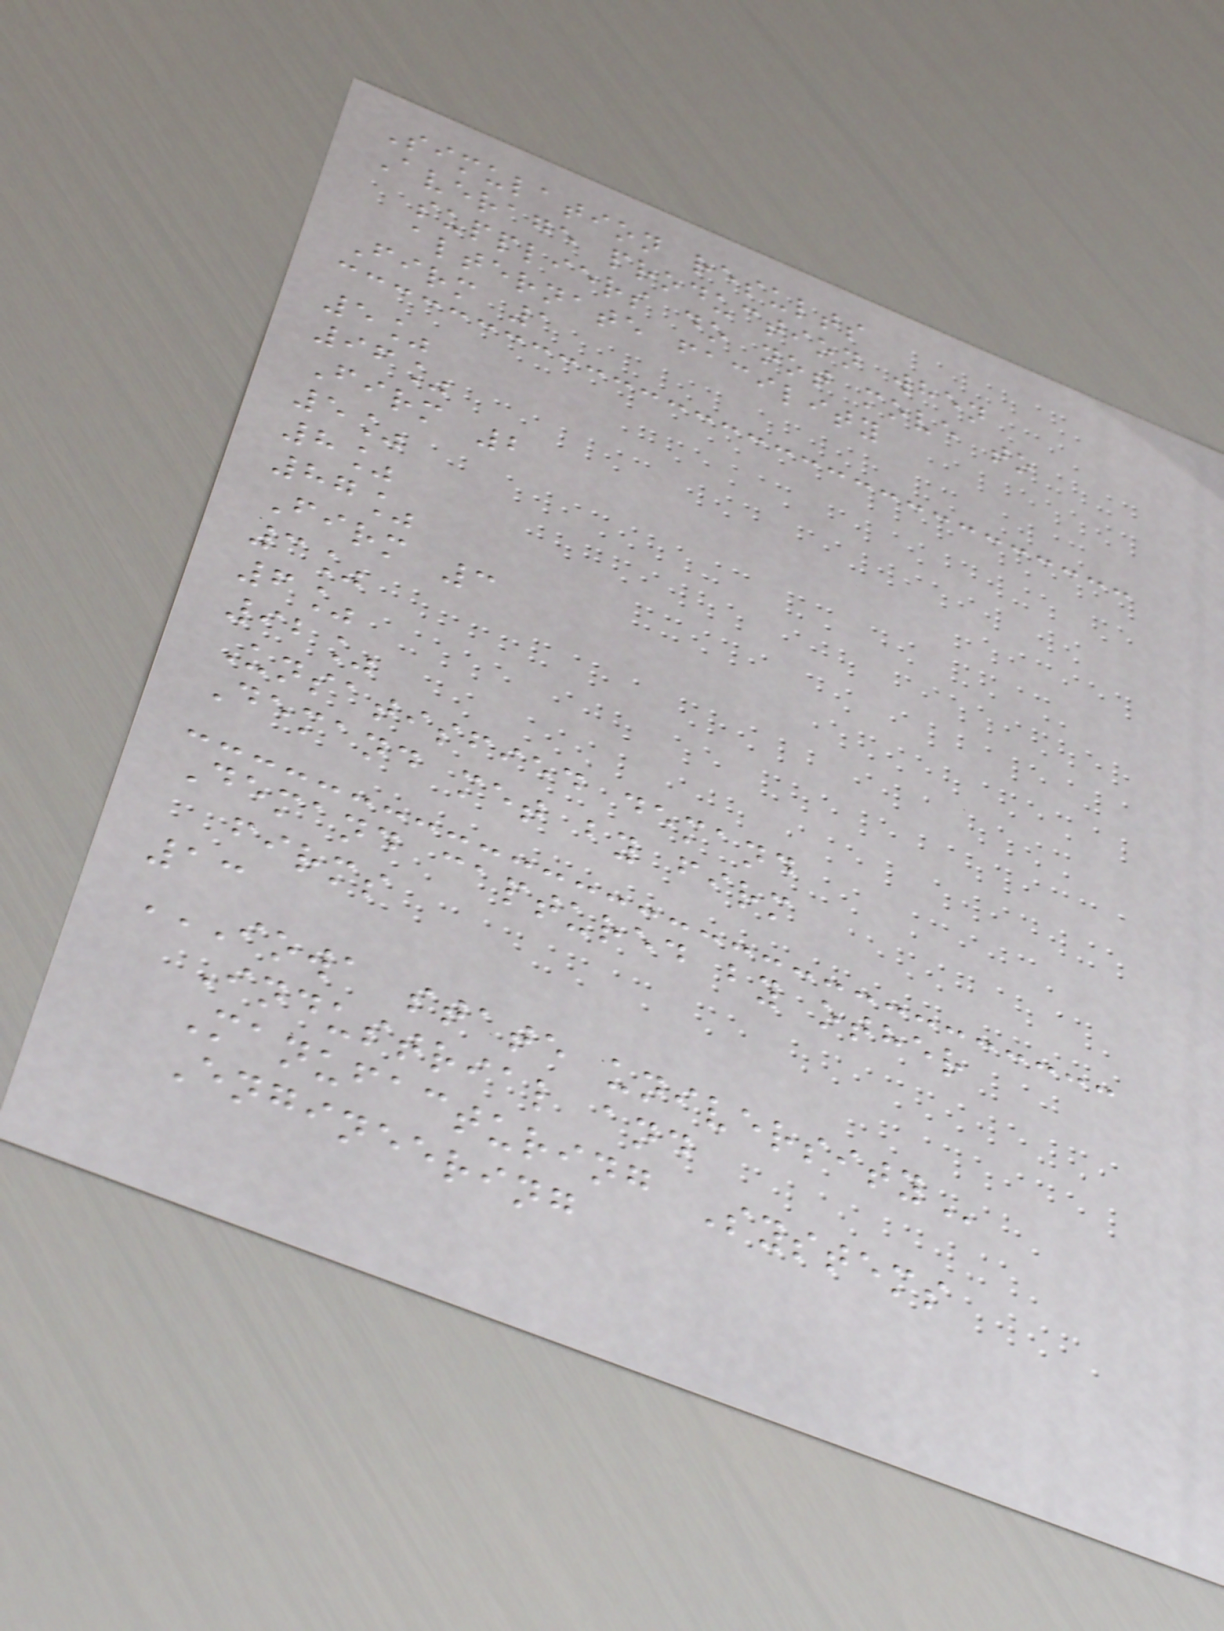Simulation results
Average production when
suppliers do not move to
alternate facility
Firm 1
5%
96%
Firm 2
5%
8%
87%
Firm 3
3%
6%
92%
Unsatisfied demand
Demand met by firm
Demand captured by other
firms
13
IOWA STATE UNIVERSITY
Industrial and
Manufacturing Systems
Engineering
